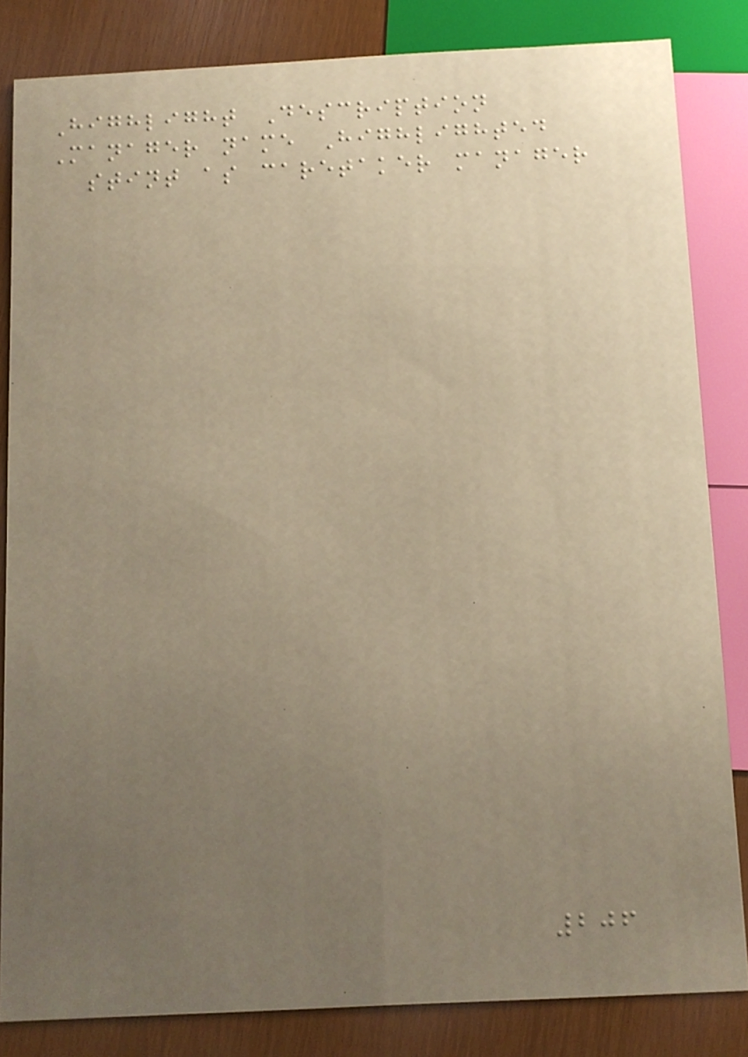Highlight Description
Manager name Highlighted
stint as caretaker manager
206
